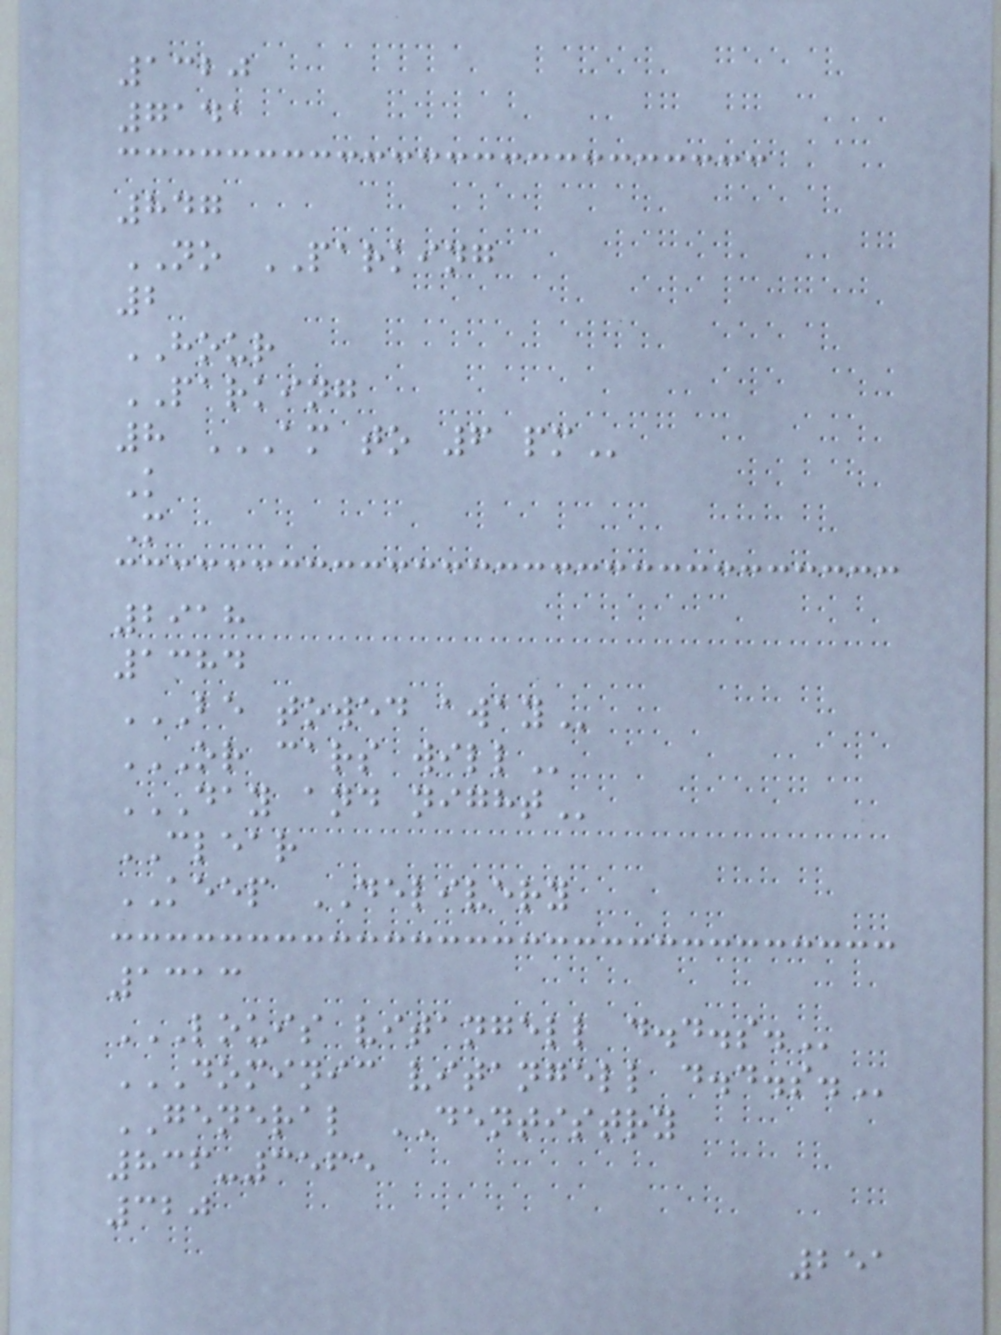1320
7141
847
NO PARKING
2
HOUR
PARKING
8 AM TO 6 PM
K
M
2918
1384
BE TOWED AWAY
OR CARS WILL
DAY AND NIGHT
CLEAR
KEEP DELIVERY
1313
LOUIS VITANGELL D.D.S.
DOMINIC VITANGELL D.D.S.
GENERAL DENTISTRY
836-3565
320
251
